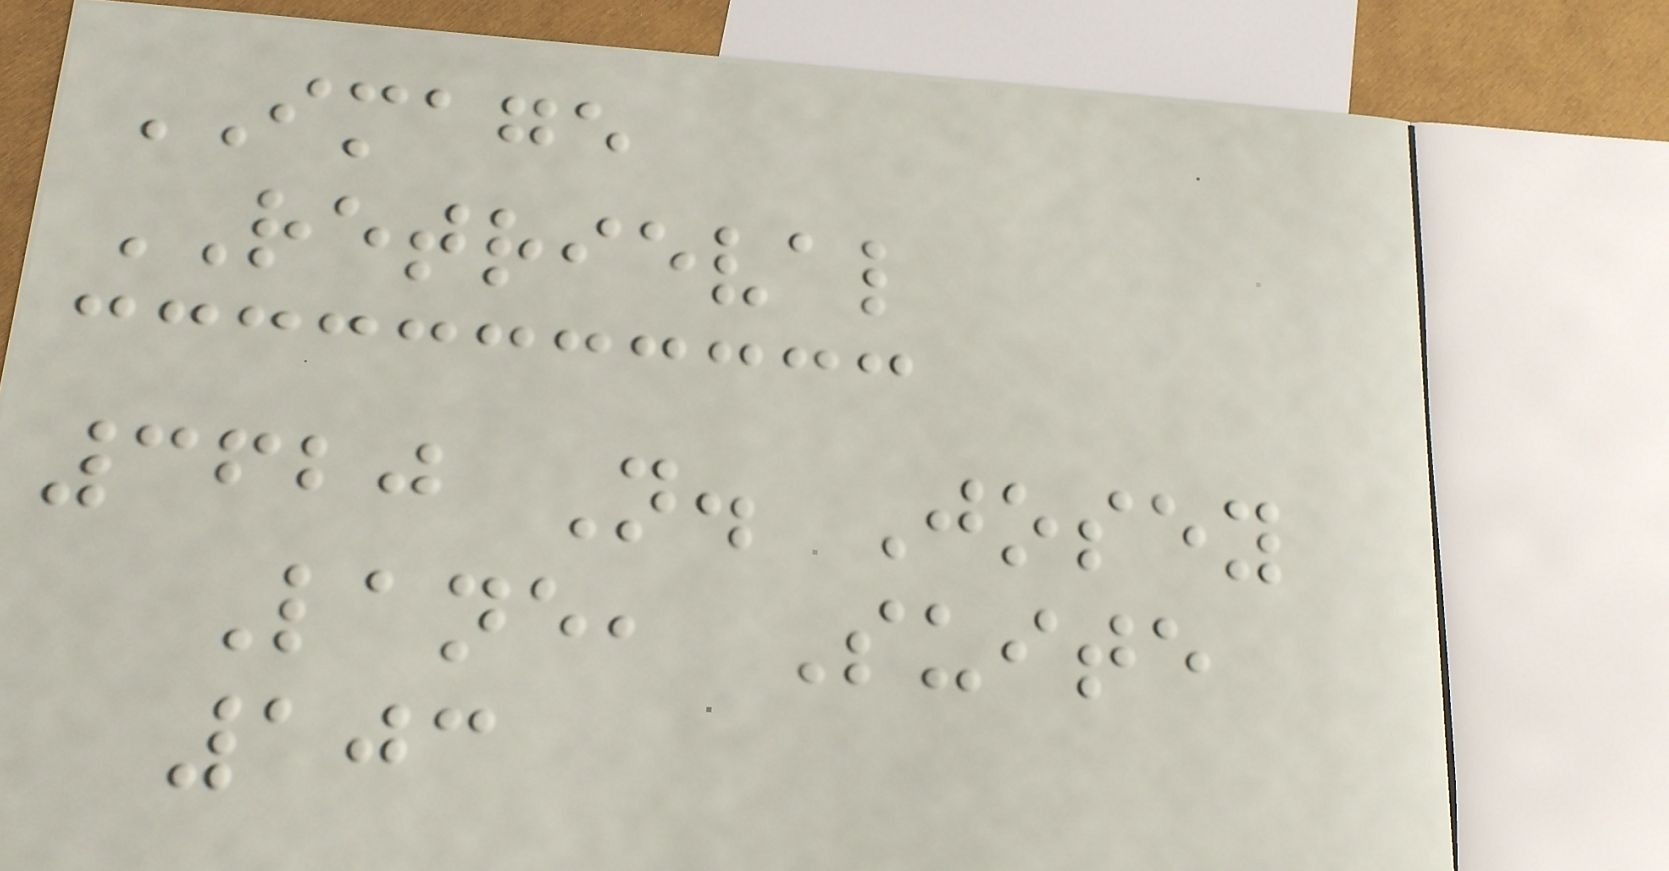IMAGE
RETRIEVAL
3620 N. Josey
Lane, Suite
103
